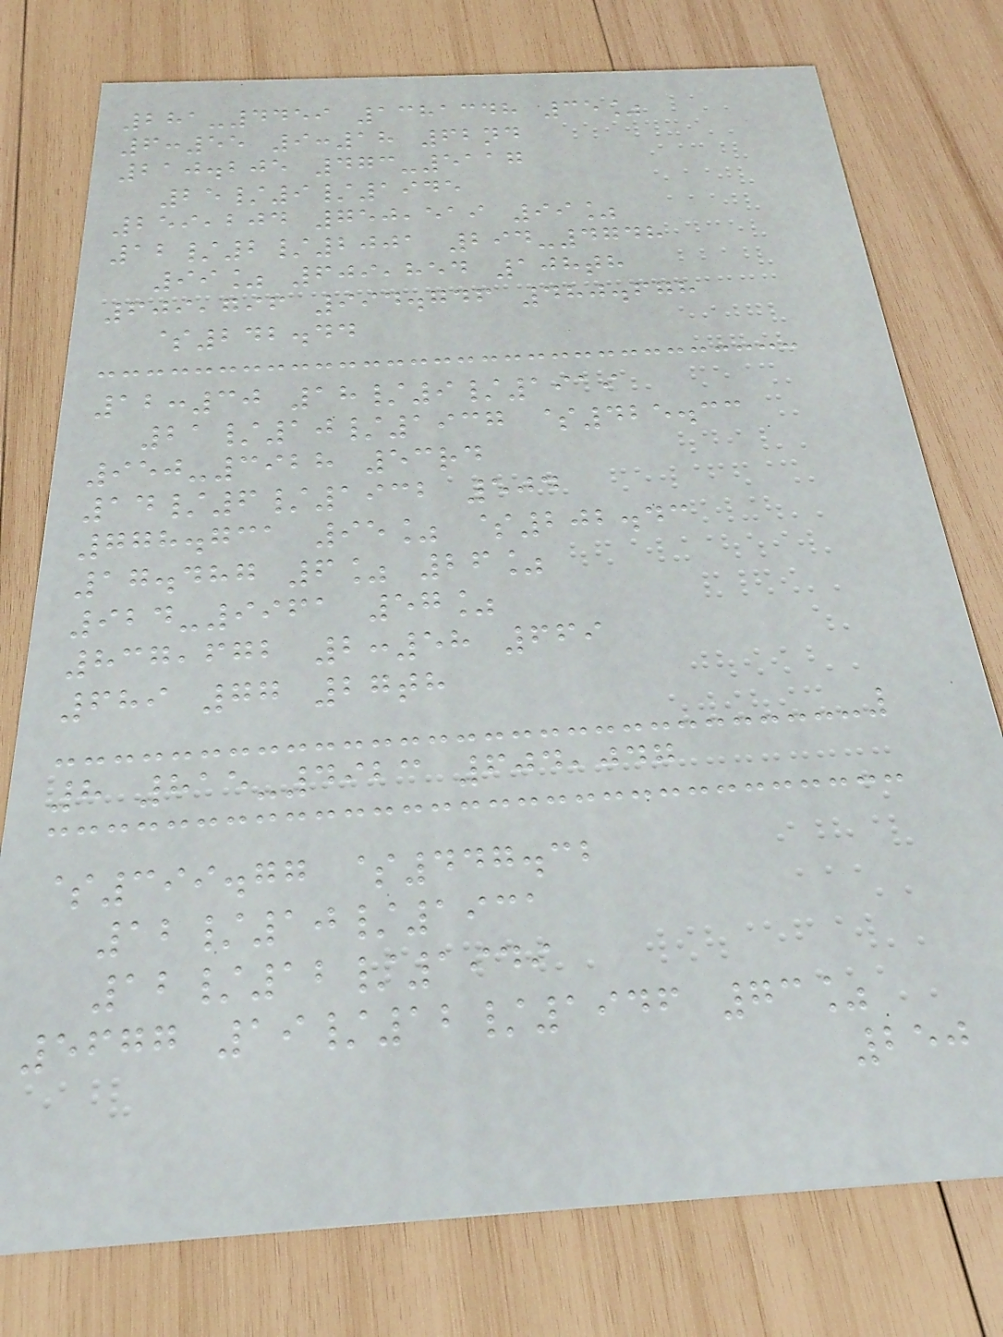281-4459 1381348 35%
6:55 9:18 62nd
210.205 473-5117
25/9/1945
259,204 750,519 99%
12/2/2001 294-4748
99% 609,854 108th
609,796 994.746 480.678
$242.44
12:30 18/9/1919
21/10/1937 $425.33
950-3928 53rd
14/6/1932 504
778.731 95% $202.43
17.487 6% 26%
924-9961 57%
837,672 2:58 669
689 77 27th
8 815-4923 604,047
$399.77 $447.32
12/10/1931
12/12/1949
5677 19/12/1946 73%
250
